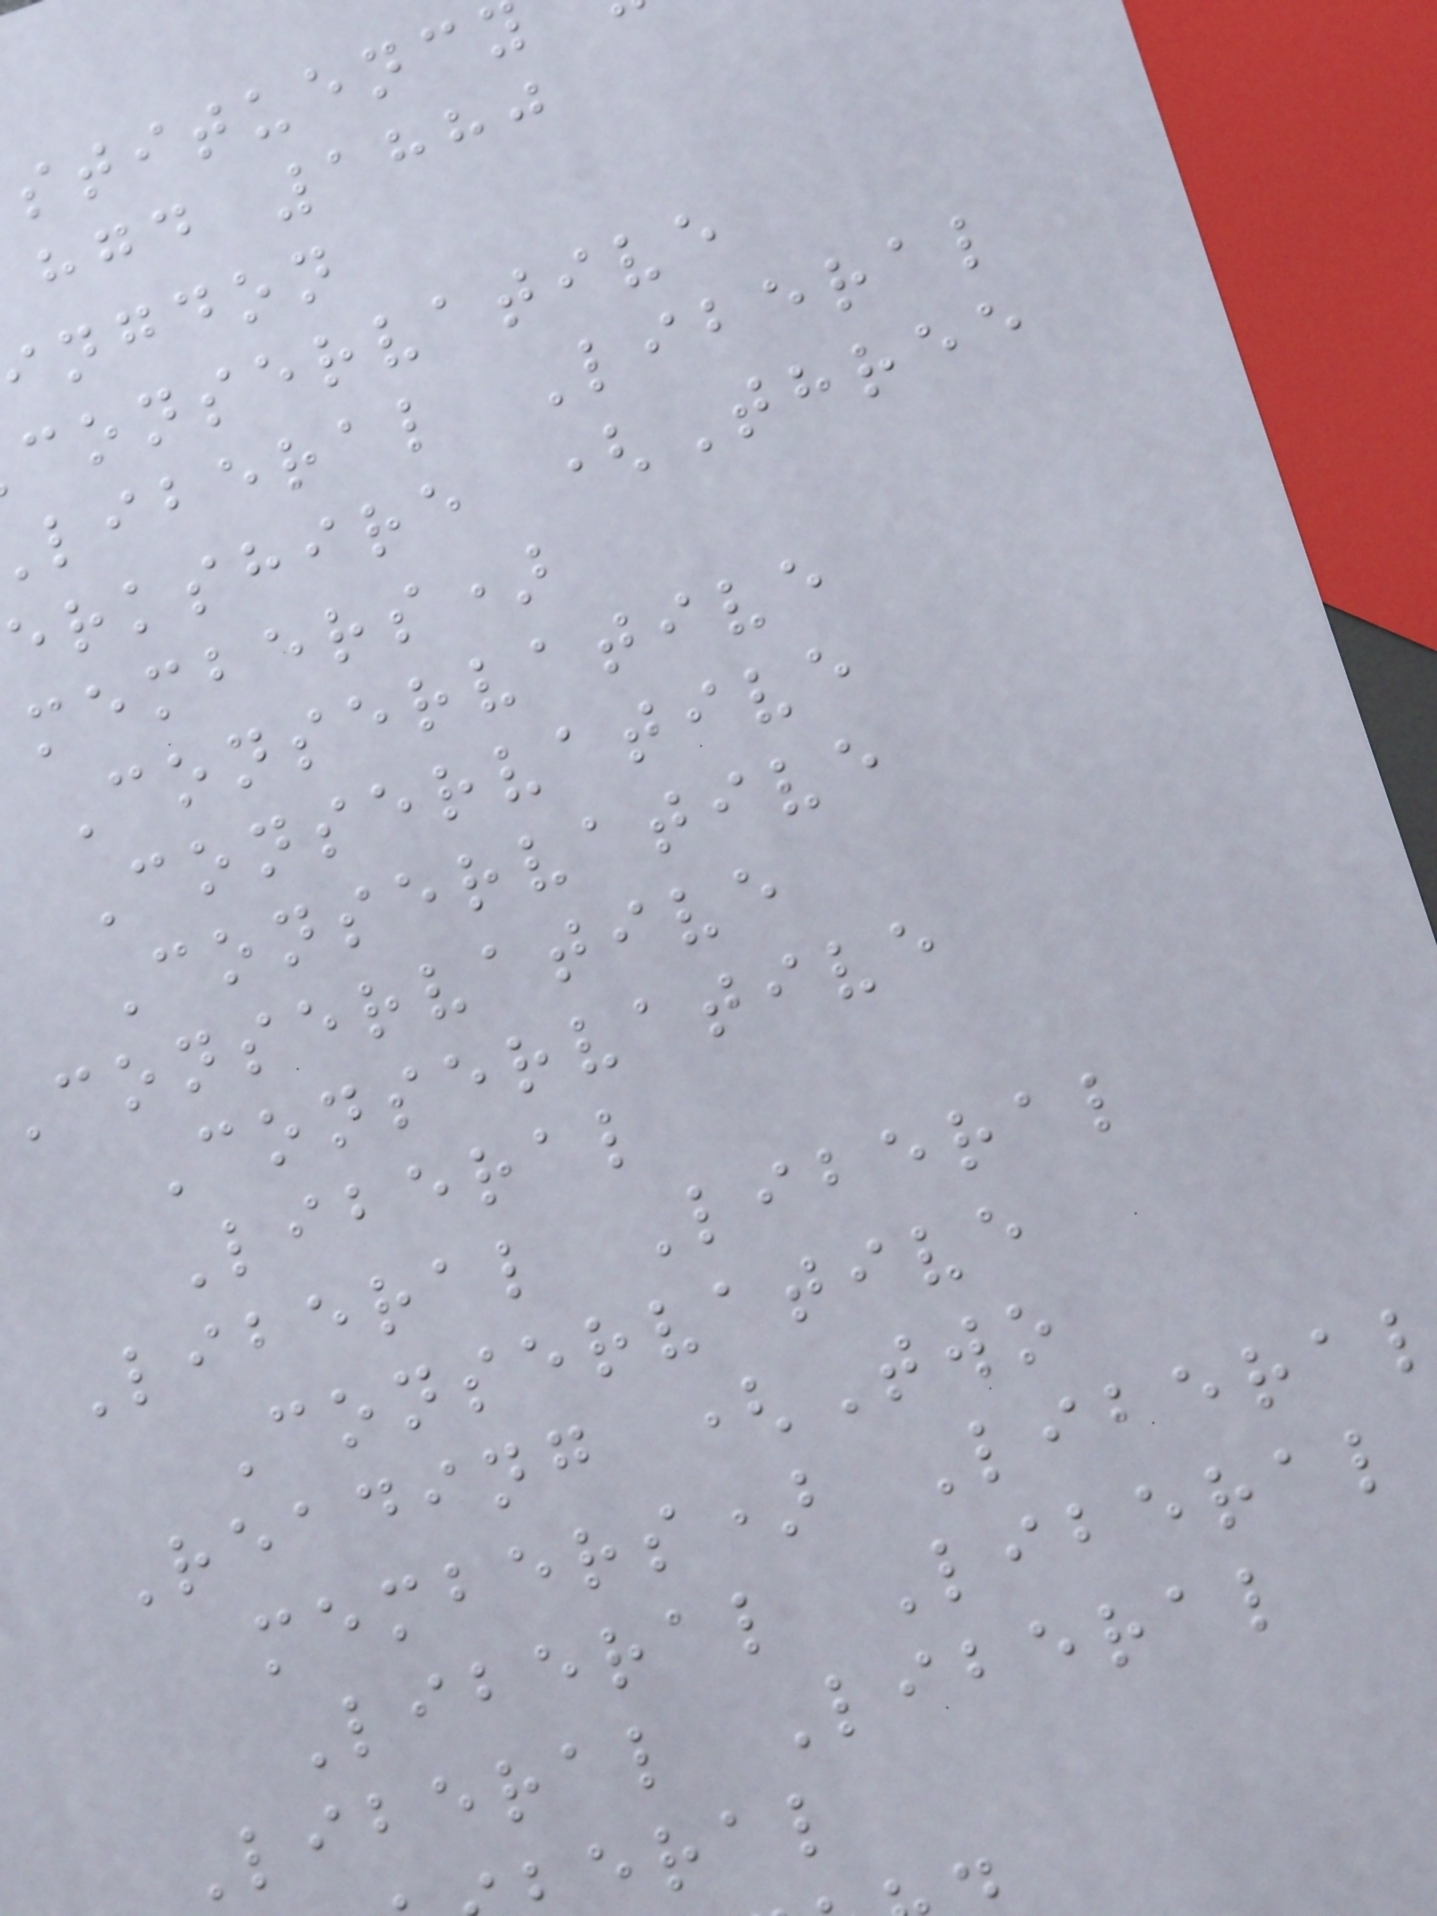hgd 1880
ngdon
conservative
liberal Liberal
erkshire (Three
members)
Conservative
Conservative
Conservative
conservative
Conservative
Liberal
Liberal Liberal
Conservative
Reading (Two
members) Libera
Liberal Liberal
Liberal Liberal
eral
